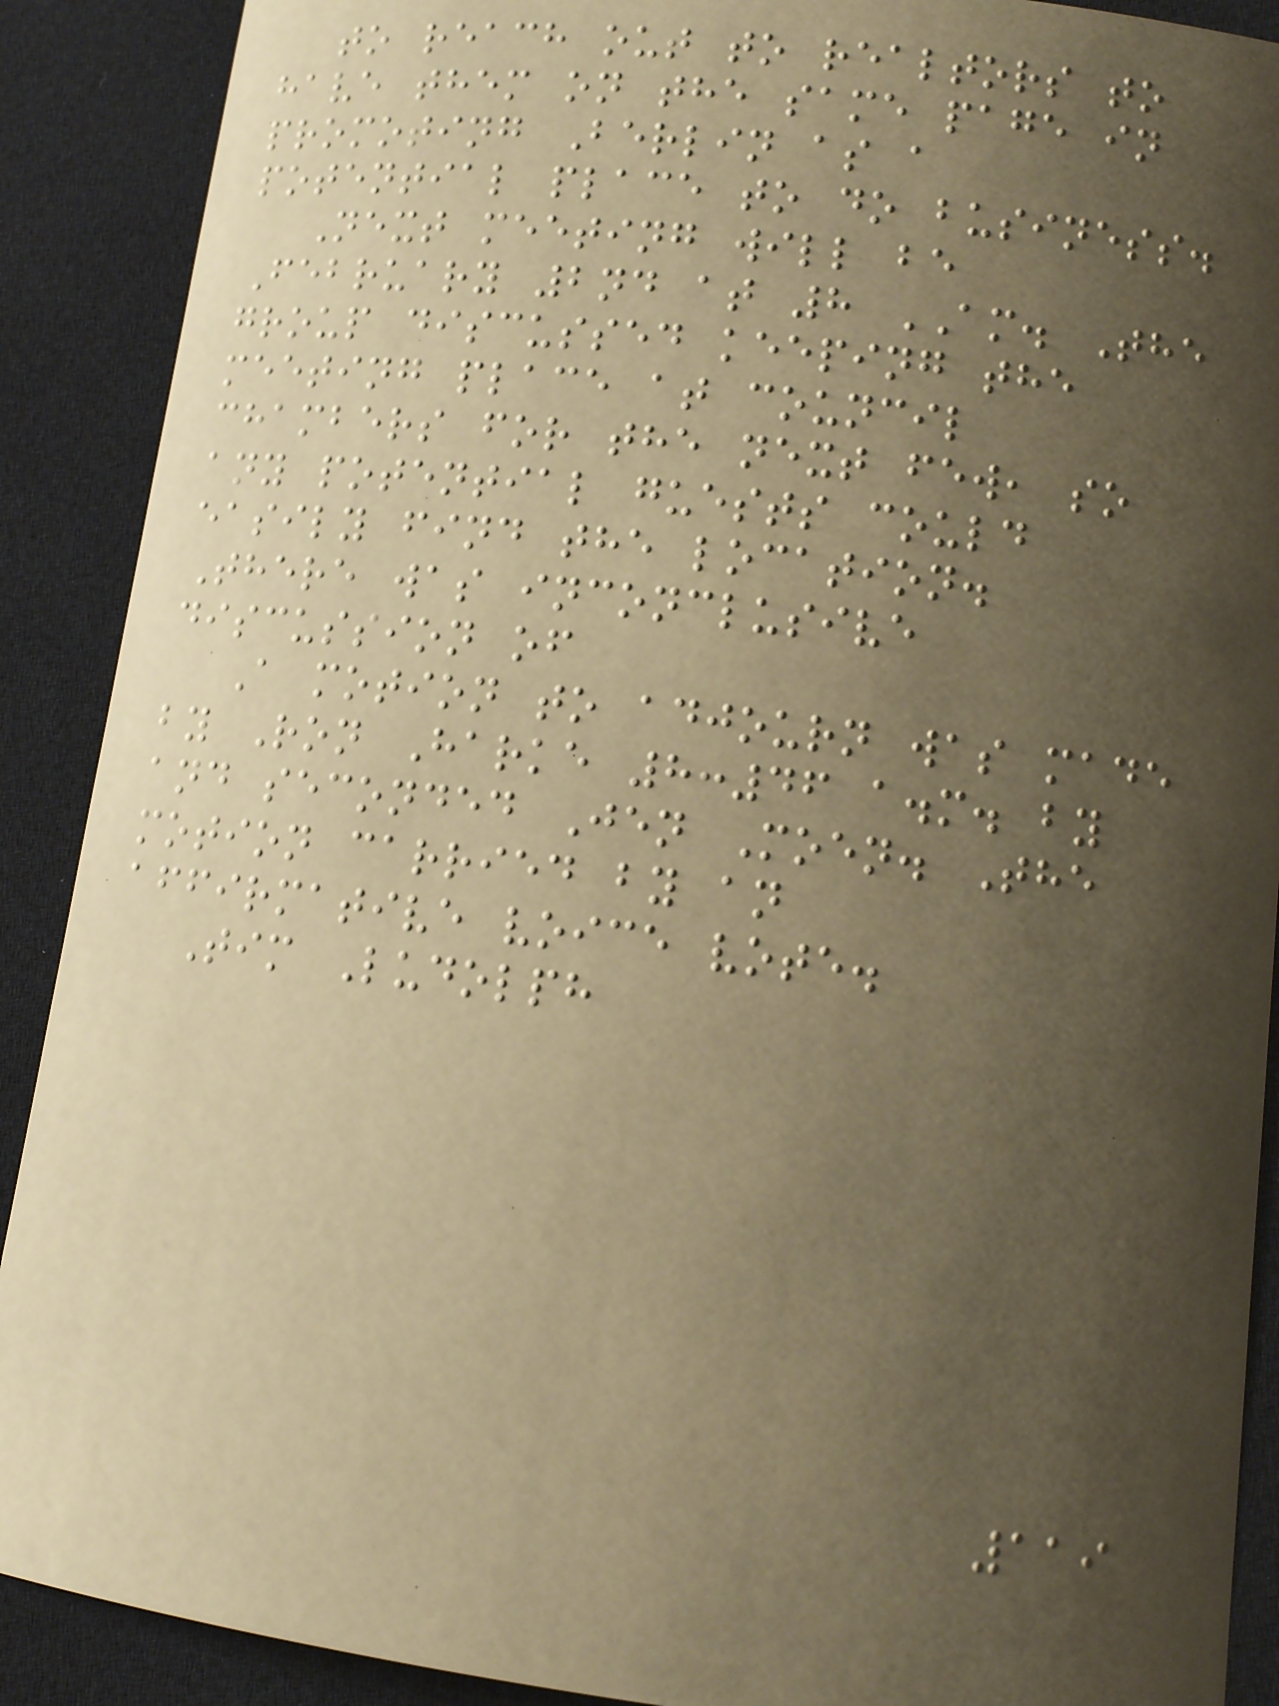to reach out to realtors to
have them on the same page in
promoting Berlin as a
potential place to do business.
Next meeting will be
February 2nd at 8 AM. The
group discussed keeping the
meeting place at council
chambers for the next few, so
any potential guests could
easily find the location.
There was inconclusive
discussion of
A motion to adjourn was made
by Ron Harke 8:46 a.m. by
and seconded Jen Moen. The
motion carried by an
affirmative voice vote.
Tim Ludolph
119
